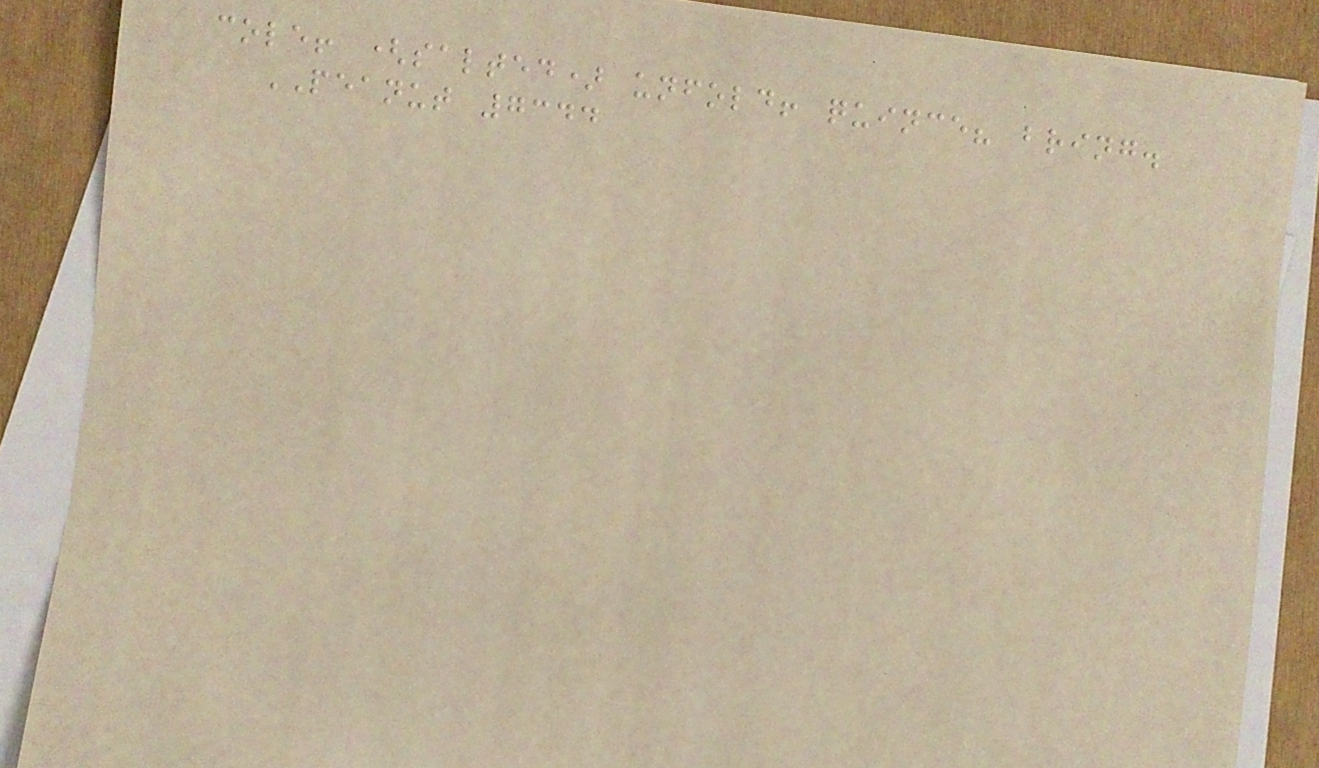cole! (salted) unfold! quince? bring.
PEANUT 7344
